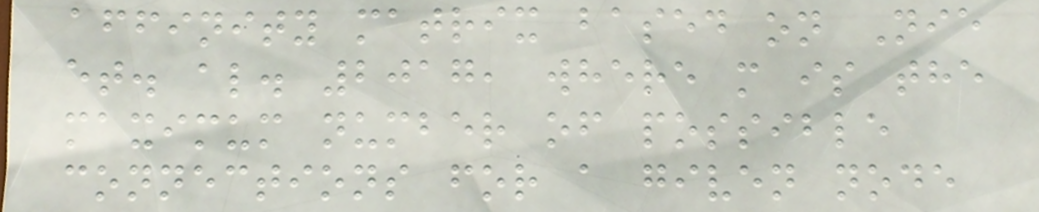affinity matrix based on Nie
et. al. 2017, where m is the
maximum number of possible
connections for a given node
